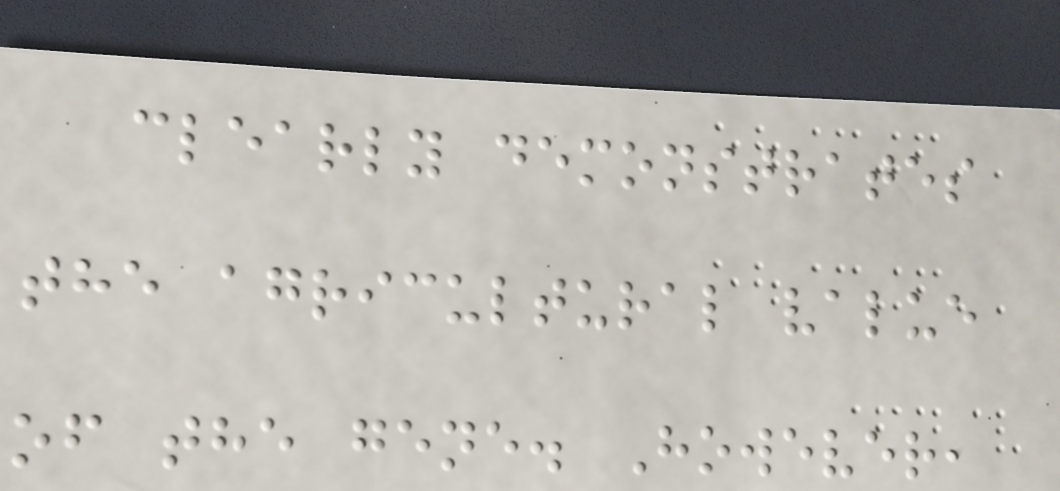clearly demonstrates
the agricultural value
of the gene. However,
